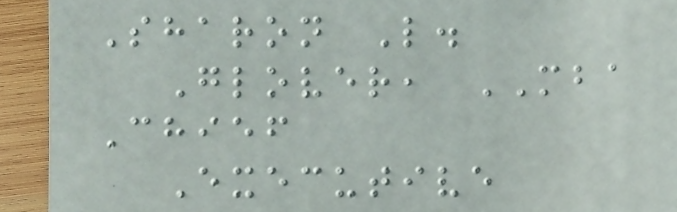Sharon L.
Glover, MBA
Chief
Executive
